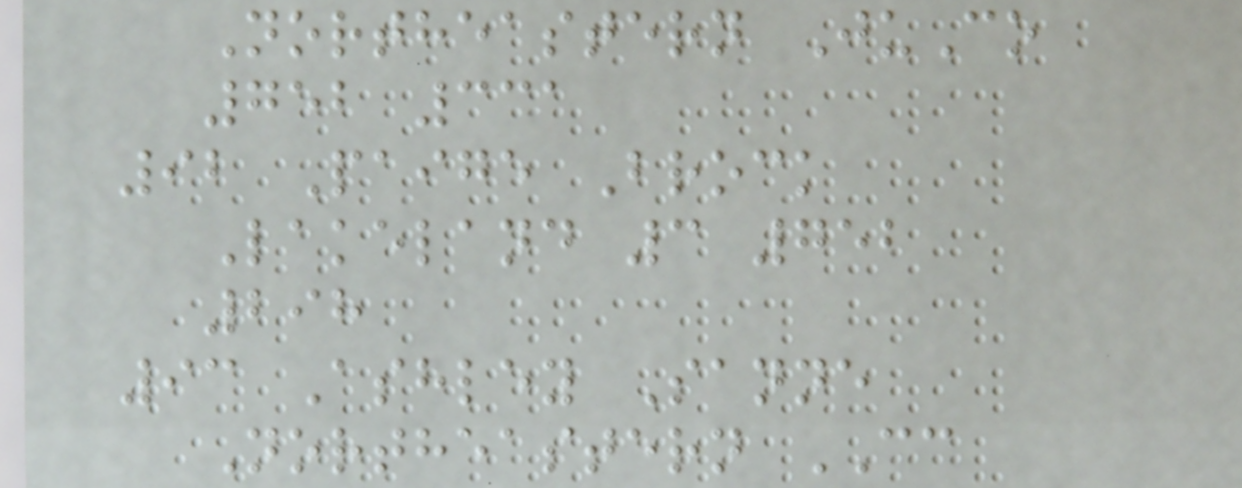Northeastern JuCo
752 331
92 Paige Brock
Lakeland 3 752
298
93 Ashley Sanne
Northeastern CC
